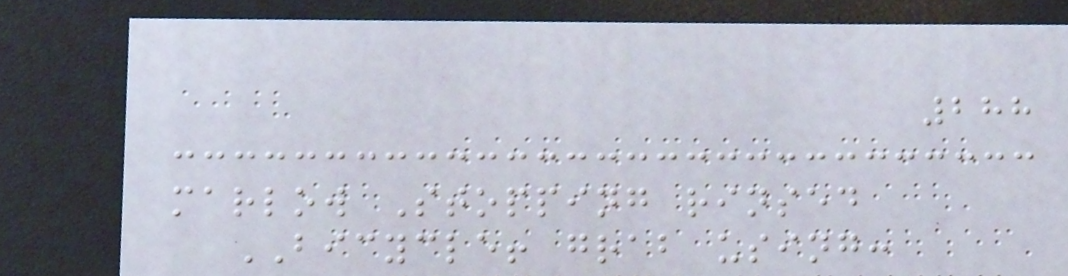288
marlow Stopping rinsed
BICYCLE! grab using:
